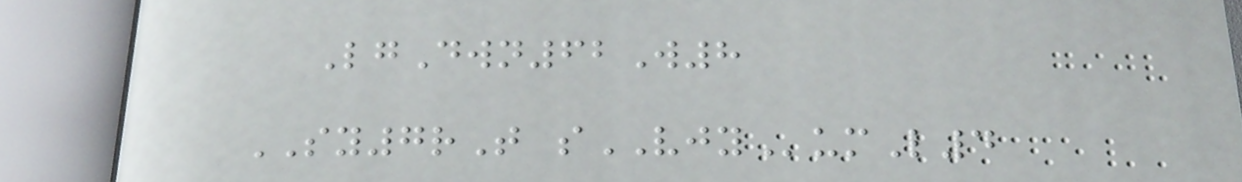LgDwn62W8
SY7rT sVJYumL4
